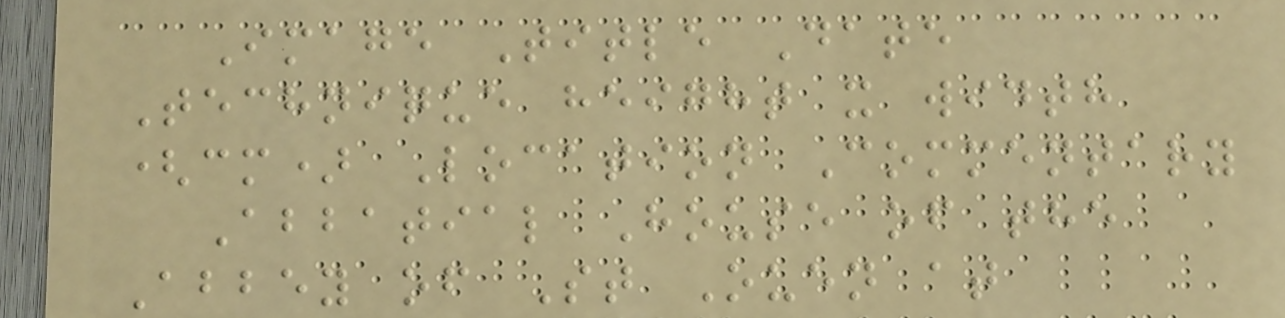Image Title Date
Technique height x width
(cm) Location Commentary
Abbatial House of the
Abbey of St Ouen at
